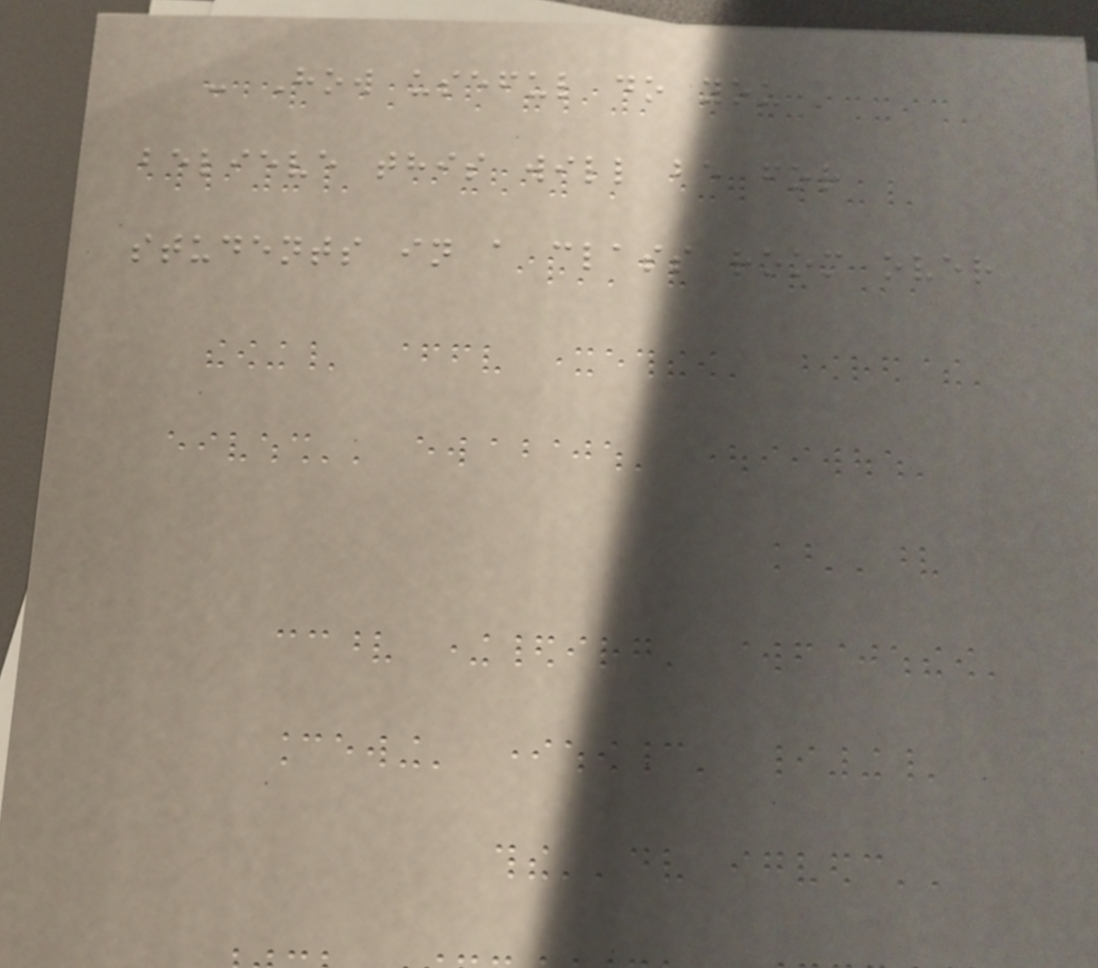- How useful do you
believe this will be for
students in a class room over
